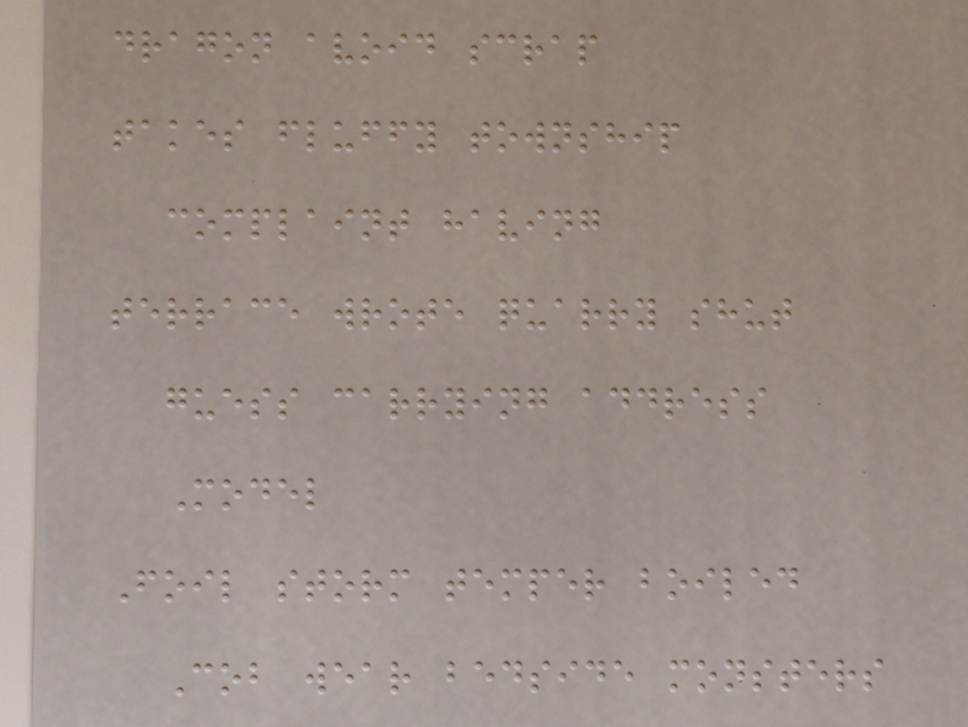dragon avoid scrap
takes fluffy township
complaint having
terrace wrote quarry shut
guess carrying address
Model
Foil storm temper boiled
Cob wear bedside monsters
